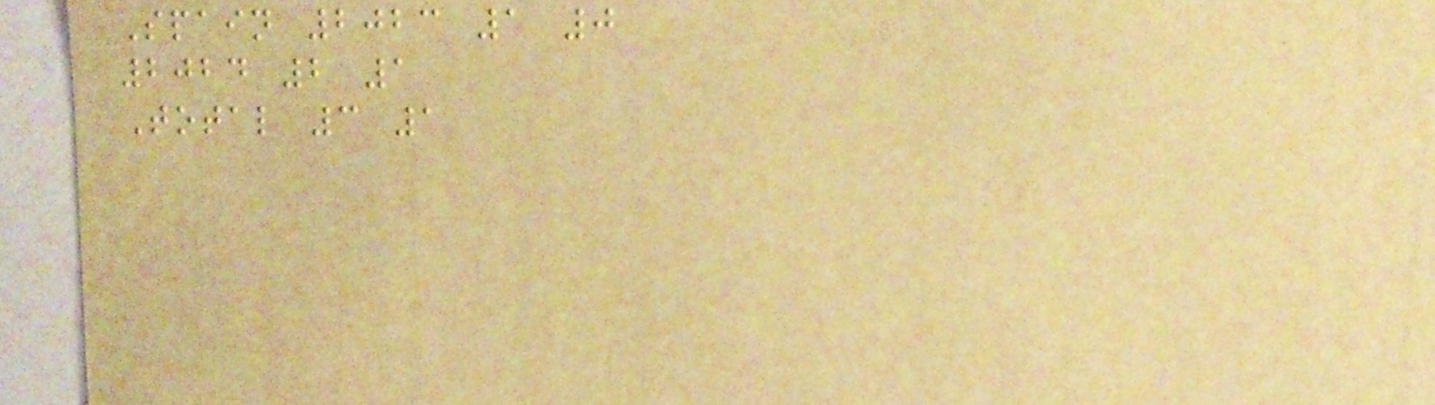Spain 2023 1 0
2024 2 1
Total 3 1
